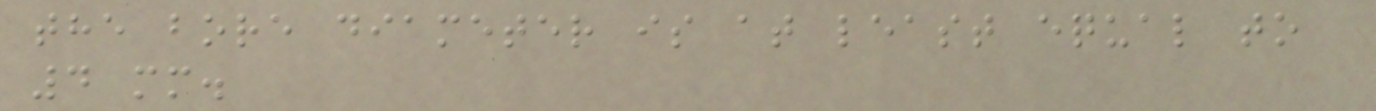the bore diameter is at least equal to
4 mm.
